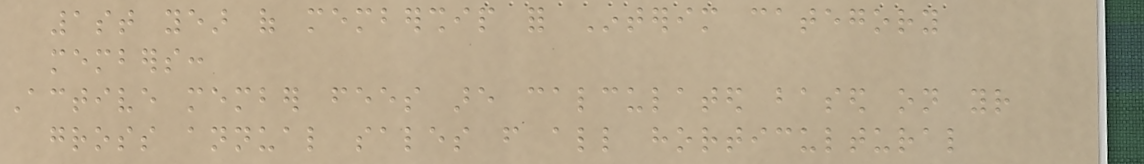1st year of membership for Interim category
members:
Active member fees are calculated based on your
gross annual sales from all horticultural
